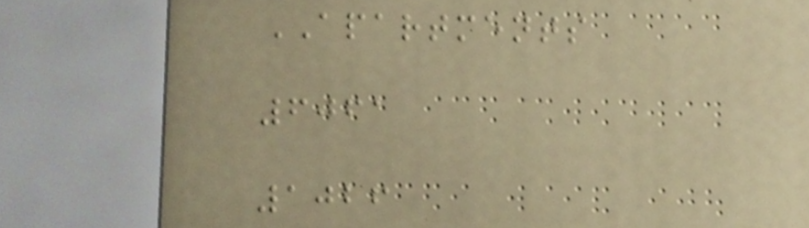APARTMENTS
6061
1026
